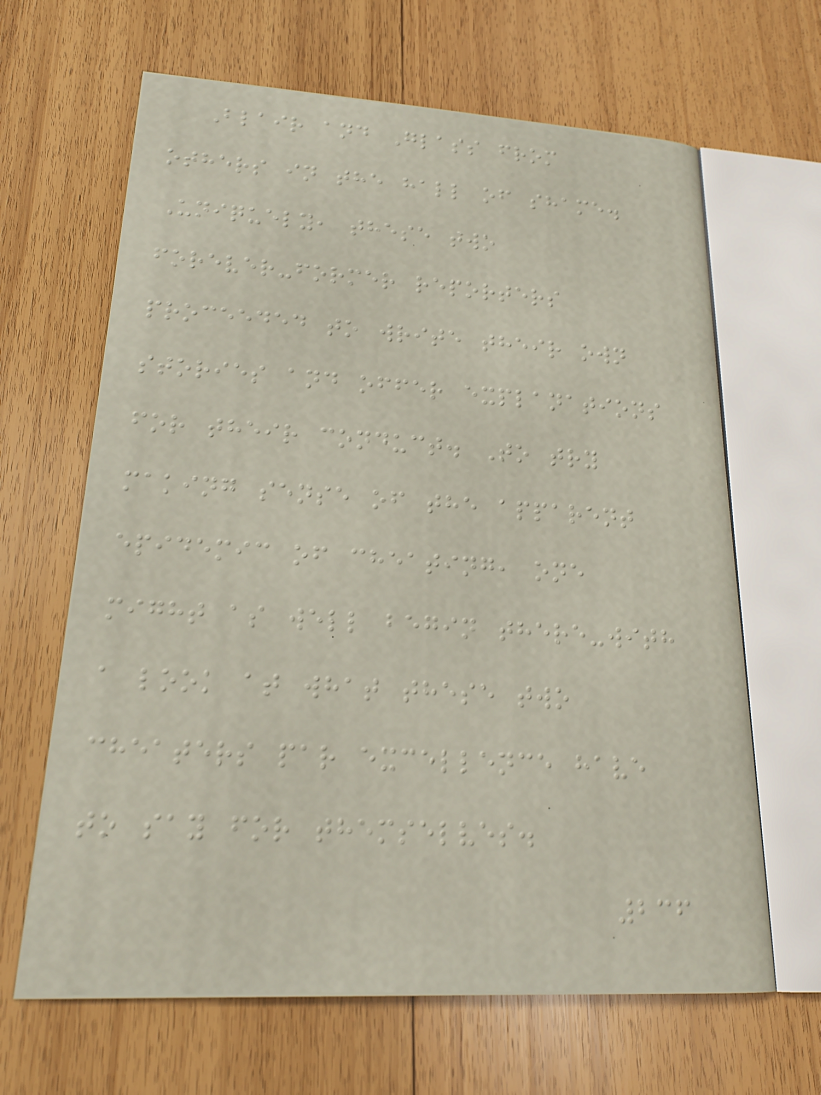Blair and Glass from
others in the hall of shame.
Uniquely, these two
forever-former reporters
proceeded to write their own
stories and offer explanations
for their conduct. To try
making sense of the apparent
epidemic of cheating, one
might as well begin there-with
a look at what these two
cheaters par excellence have
to say for themselves.
236
